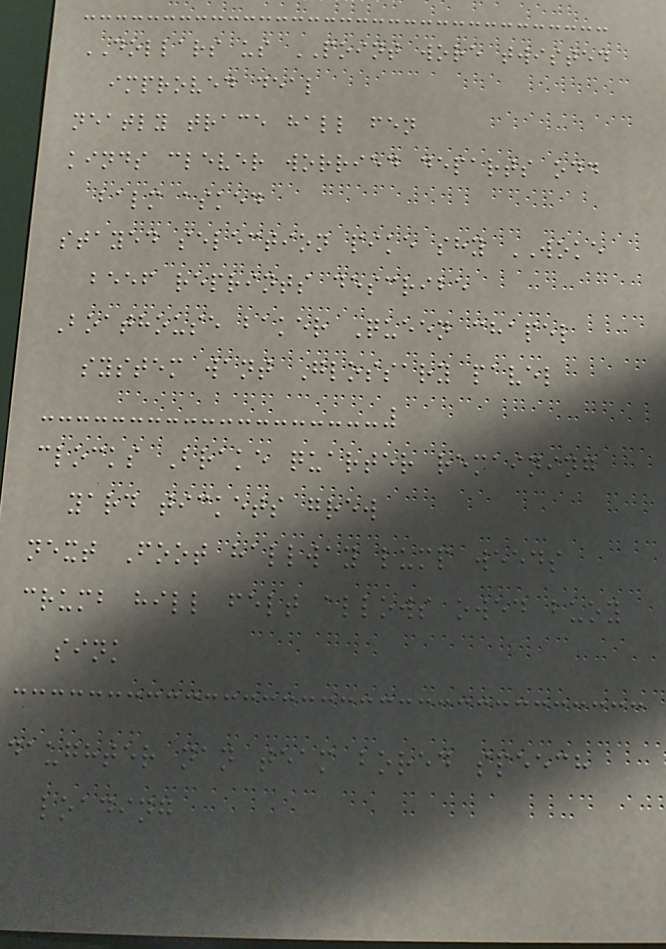DOLLARS us POINT wore twisted
improved deal
neatly trace hall fen
kinds clever worried departs odd
balm asked
stayed selection pike shy WOKE
beef reprints describe
Boathouse baker Queen chapel
system want Glossary pavel
clocks Brake quarter remaining
yard tickets grew
next Foot hallway lump weeds
crumb hill felt allows owed buoy
sink
daughter nan team bored speech
loading
